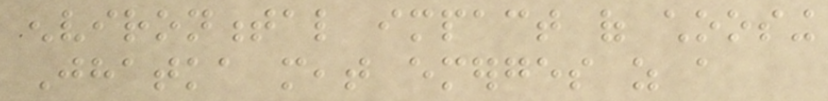environmental impact of choosing
Jhatka meat emerges as a
